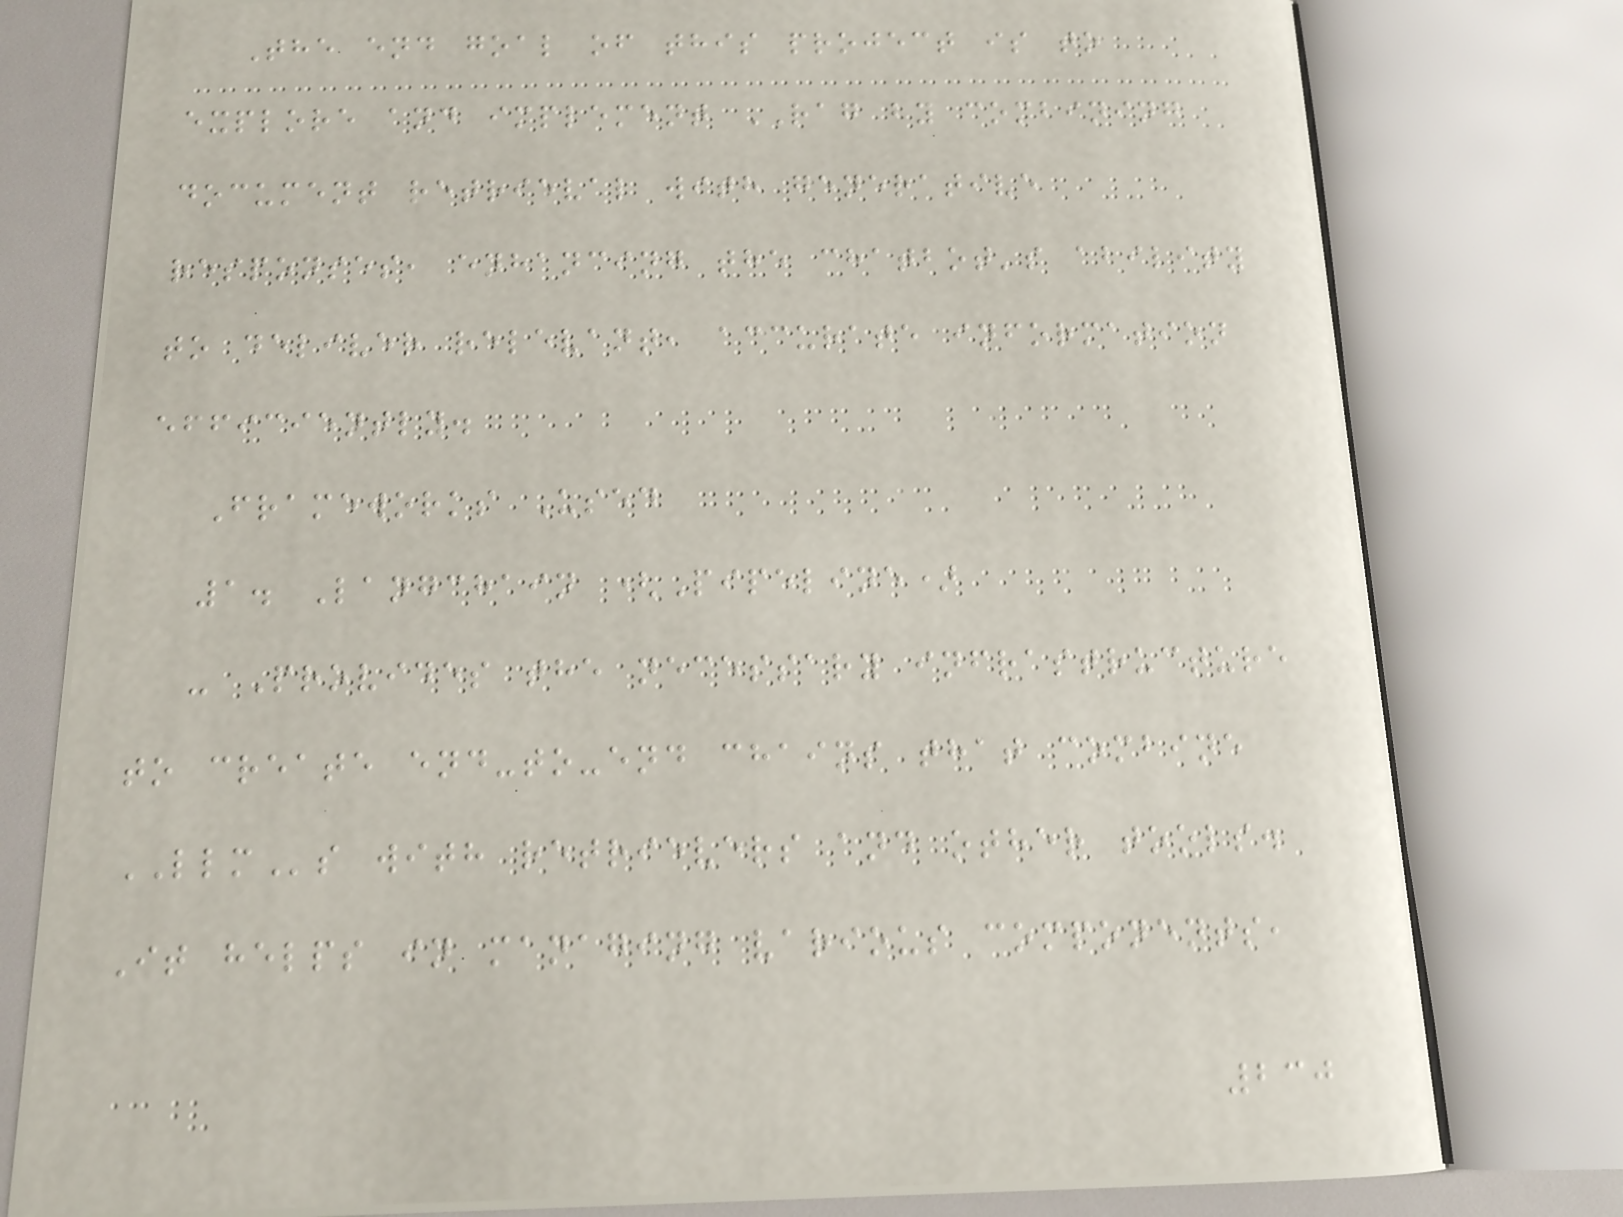The end goal of this project is to
explore and implement RAG by combining
document retrieval with generative
responses, enhancing the chatbot's ability
to deliver relevant, accurate information
efficiently.
Frameworks Used
1. Langchain (Pipeline)
- Provides the necessary infrastructure
to create end-to-end chains that combine
LLMs with retrievers and other tools.
It helps in managing various components,
230
